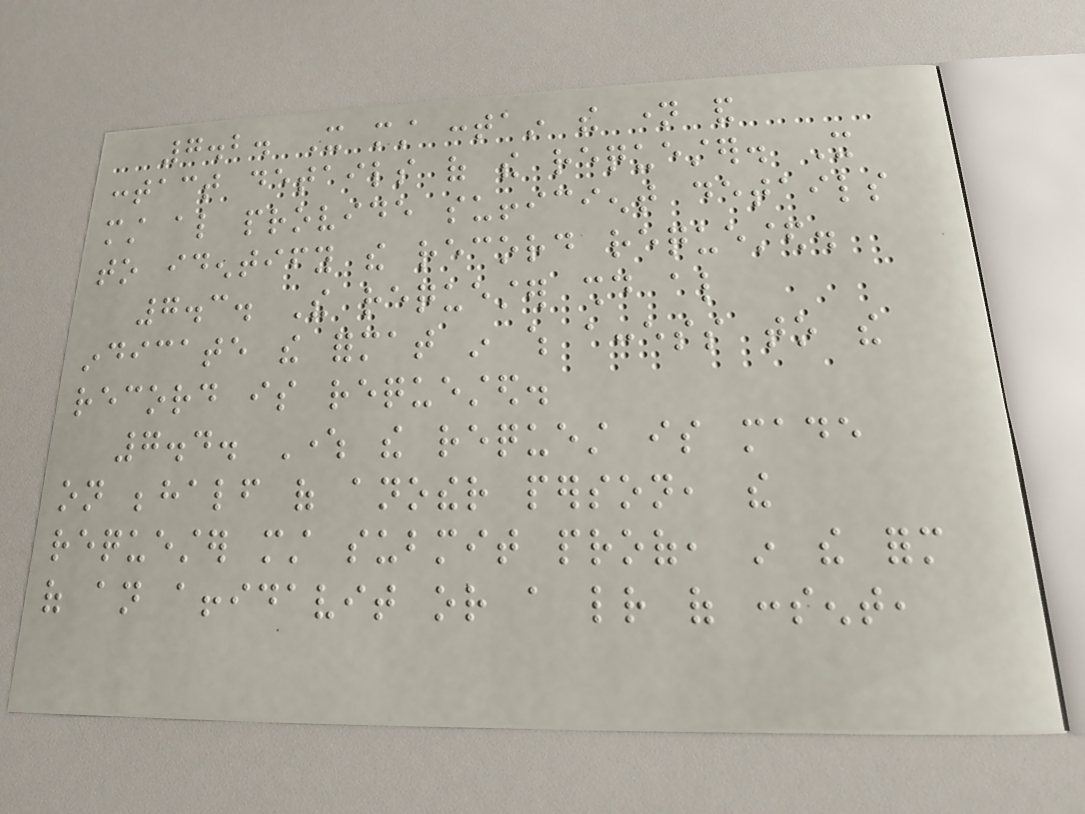7.2. It must contain the name and
contact details of the requester. It
must also provide sufficient details
to identify the record requested.
7.3. The requester should also
indicate the format in which access to the
record is requested.
7.4. Where the request is made
on behalf of another person, the
requester must submit proof, in the form
of an affidavit or a letter of consent,
